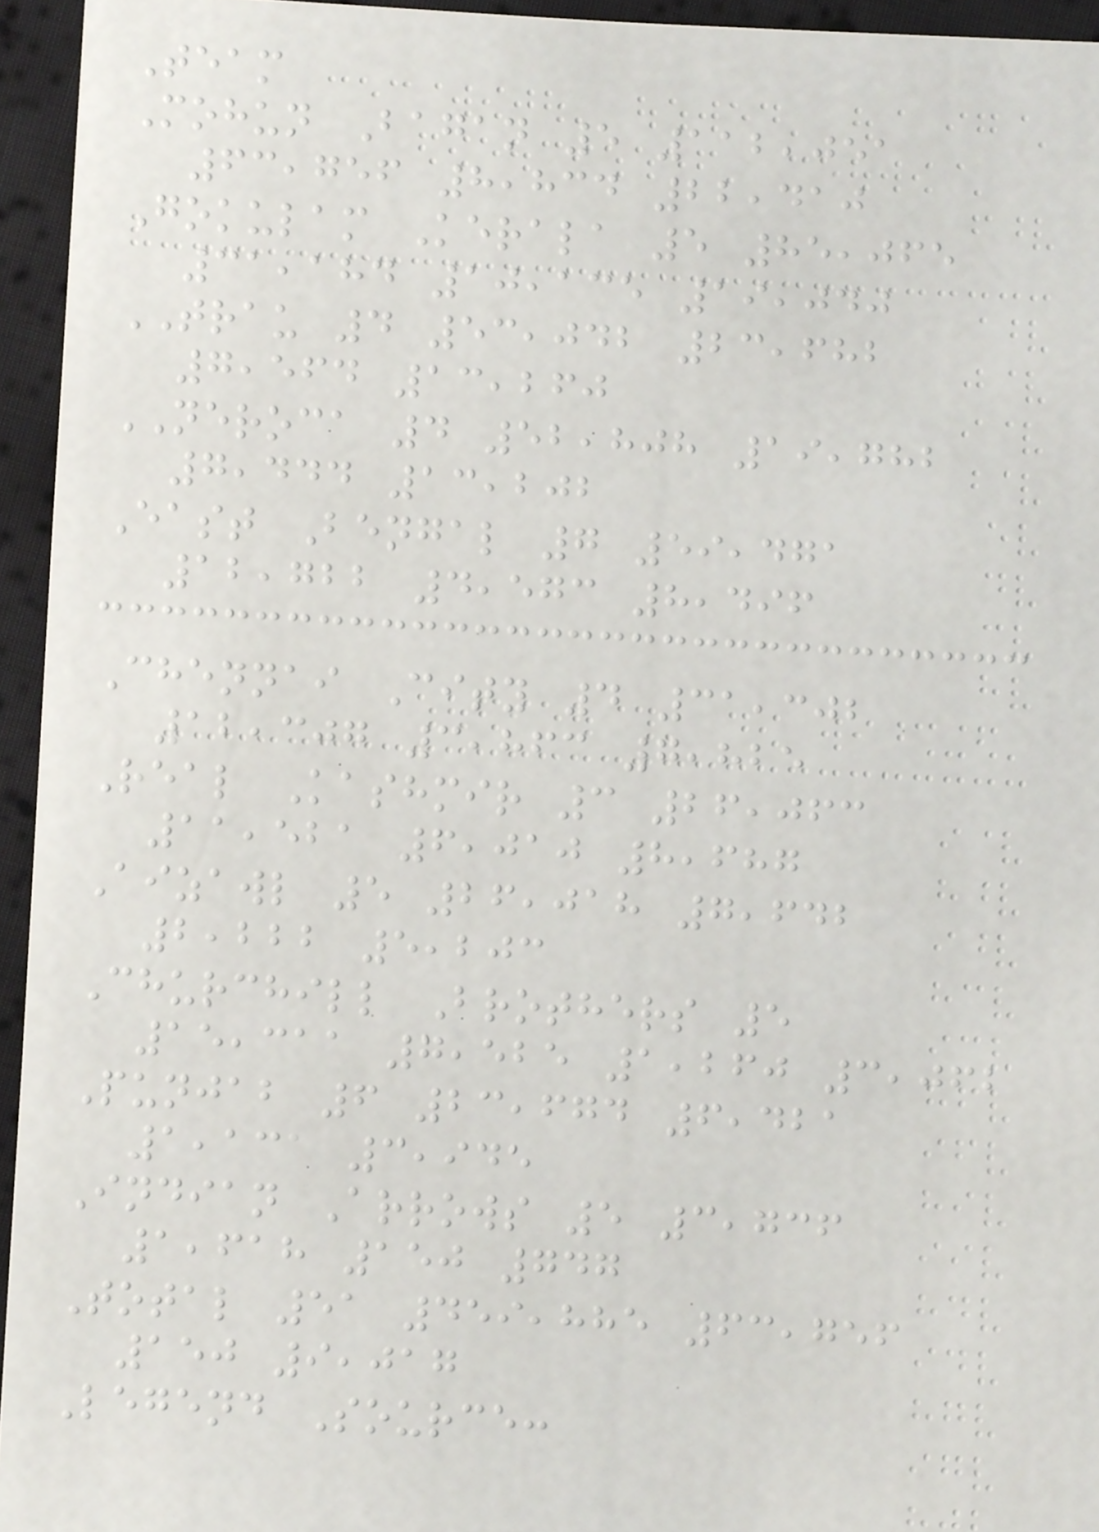Team
Mohun Bagan 5 112,051
63,756 8,834 22,410
Gokulam Kerala 5 85,065
31,184 10,135 19,040
TRAU 4 53,042 23,682
7,564 13,260
NEROCA 4 52,808 19,782
7,444 13,202
East Bengal 7 59,471
12,722 4,573 8,496
Chennai City 4 31,302
12,307 3,863 7,825
Real Kashmir 3 26,063
11,521 6,010 8,687
Aizawl 5 26,018 7,642
2,222 5,203
Churchill Brothers 5
15,311 7,525 1,260 3,062
Punjab 6 23,674 6,421
1,131 3,945
Indian Arrows 5 3,736
1,618 150 747
Total 51 459,885 63,756
150 9,017
Legend Source:
